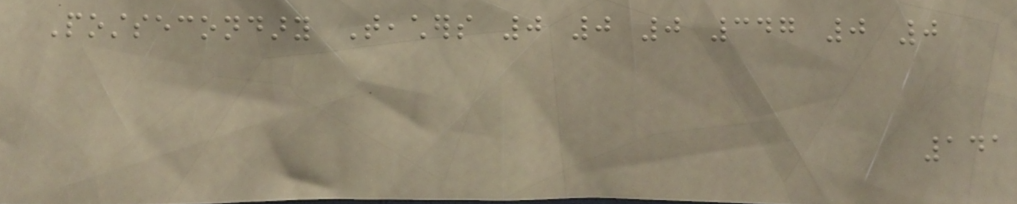Postsecondary Teachers 0 0 0 347 0 0
141
